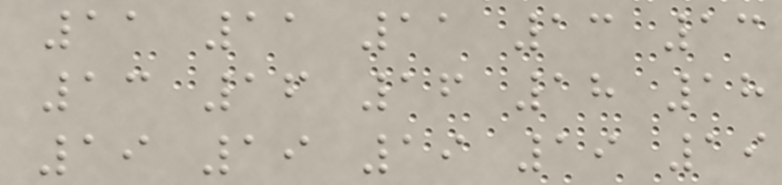11 11 11 13 13
13 16 16 18 18
19 19 19 19 19
